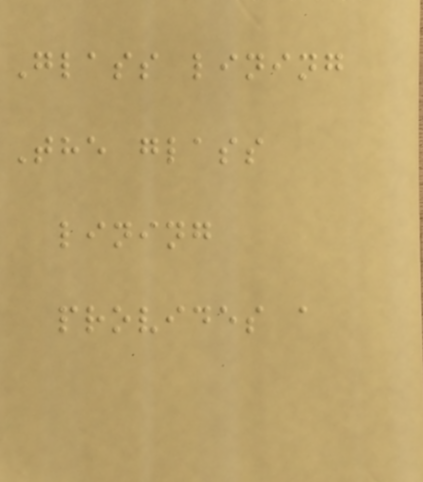Glass lining
The glass
lining
provides a
